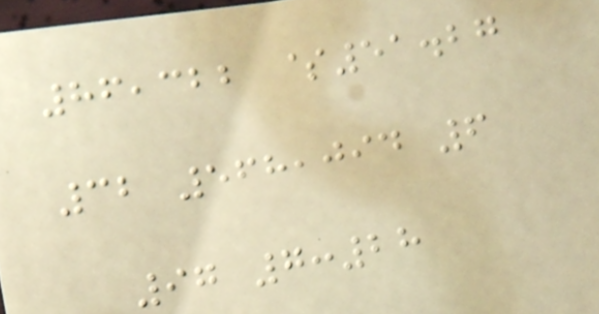86,322 $51.27
32 568,094 6
97 7:28
